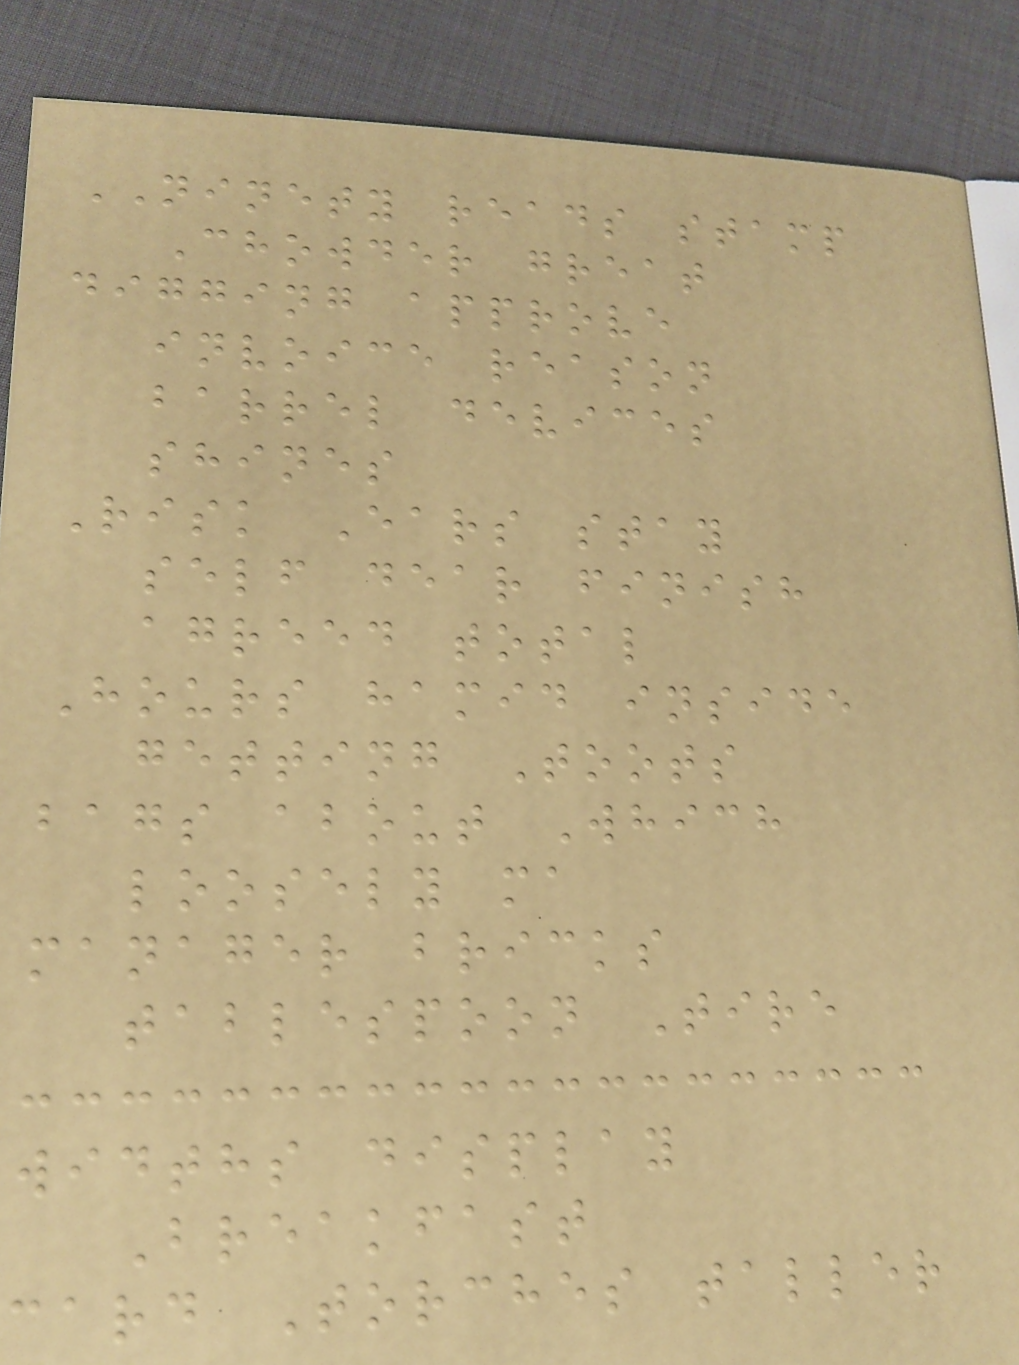NINETY reads stamp
Chowder great
digging approve
invoice reason
barrel devices
shines
Risk Ears stay
self dear finish
agreed total
Hours hamid inside
getting Toots
bags about Which
loosely ma
manager bricks
tablespoon Tire
widths display
Breakfast
card Torches taller
